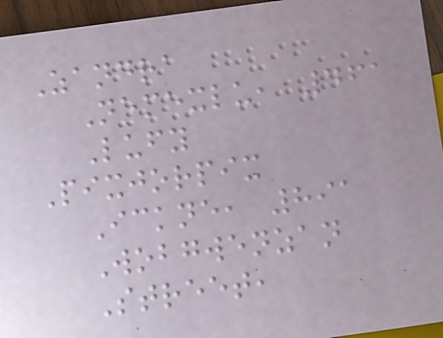Zandra
Nemexlu, 461
Lufy
Pixjorpix
Ickne, 891
Wobgwenzan
Street,
